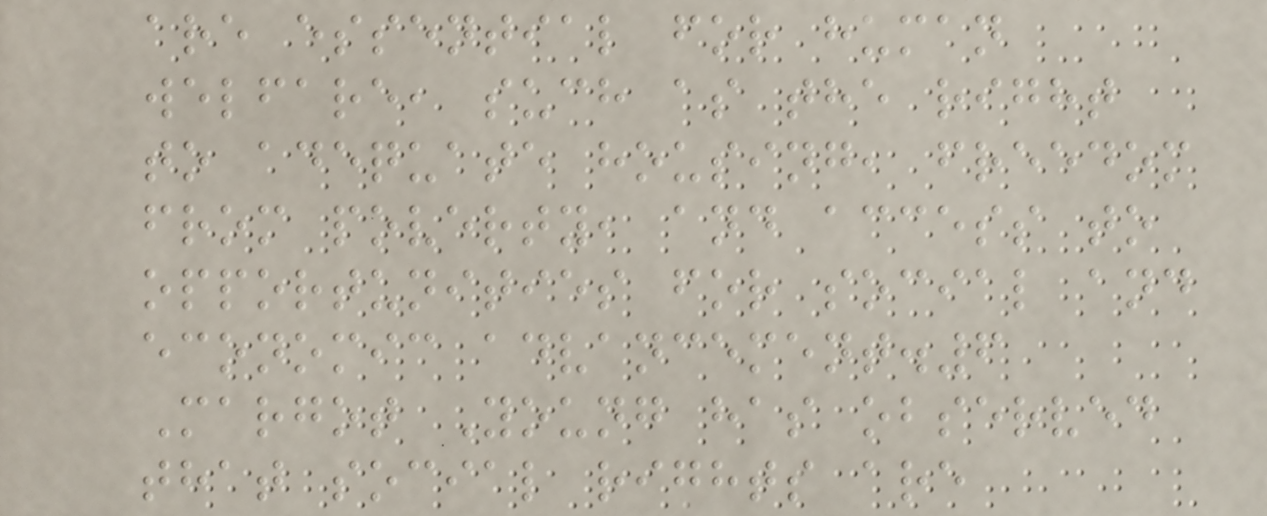are essential for human
welfare, such as the right
to adequate housing, freedom
from poverty, and access to
opportunities for social and
economic advancement.6
Margot Young has observed
that social rights are
